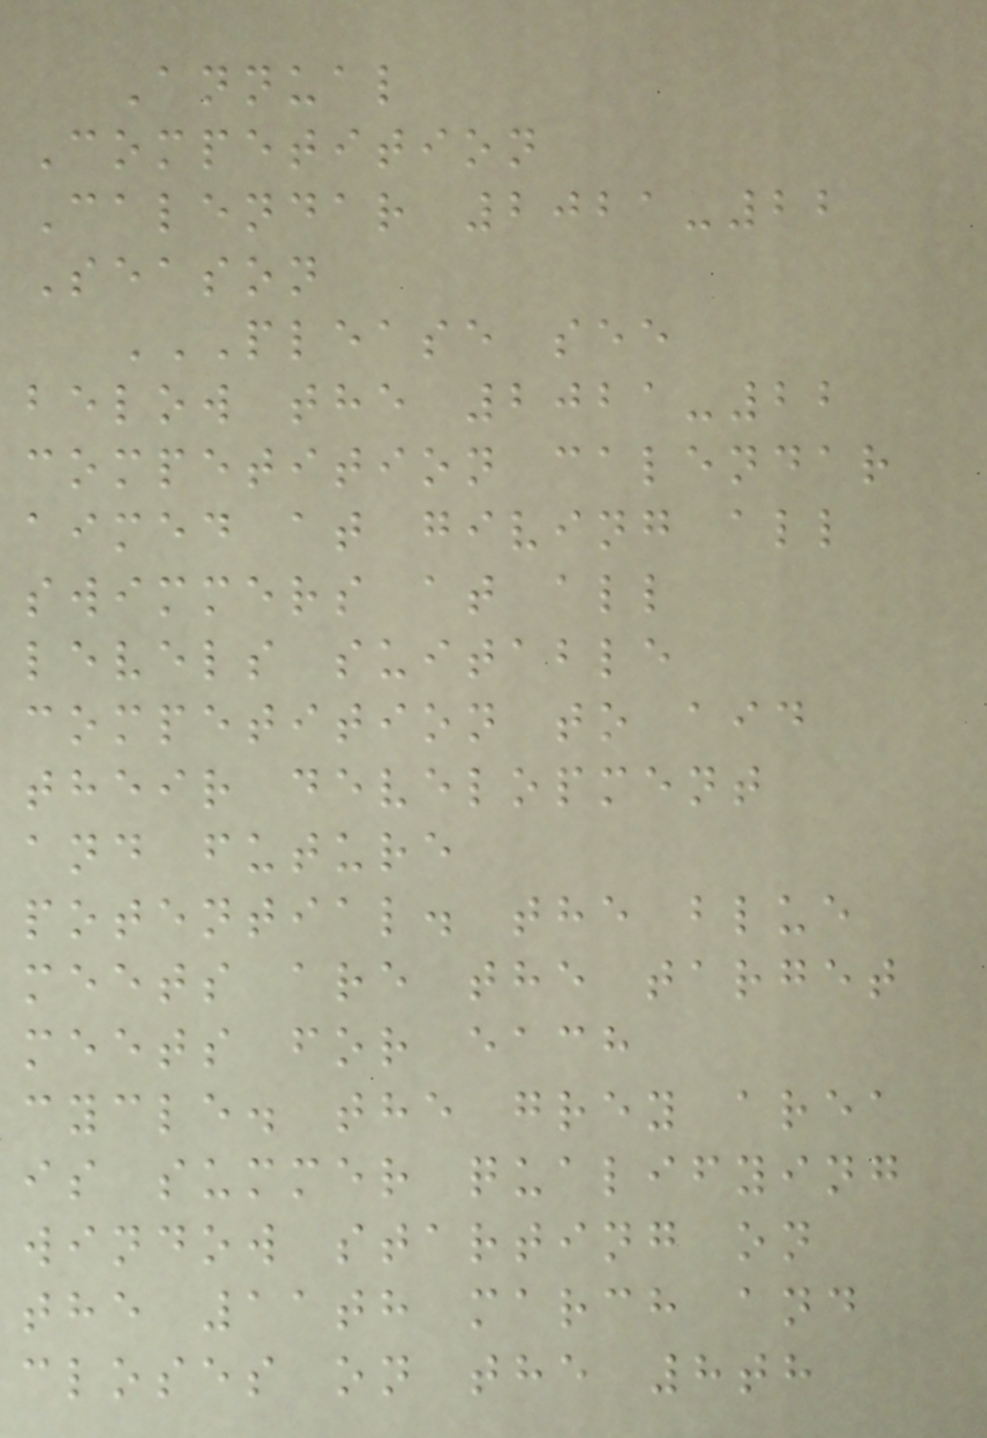Annual
Competition
Calendar 2021-22
Season
PLEASE SEE
BELOW THE 2021-22
COMPETITION CALENDAR
AIMED AT GIVING ALL
SWIMMERS AT ALL
LEVELS SUITABLE
COMPETITION TO AID
THEIR DEVELOPMENT
AND FUTURE
POTENTIAL. THE BLUE
MEETS ARE THE TARGET
MEETS FOR EACH
CYCLE. THE GREY AREA
IS SUMMER QUALIFYING
WINDOW STARTING ON
THE 11TH MARCH AND
CLOSES ON THE 8TH
